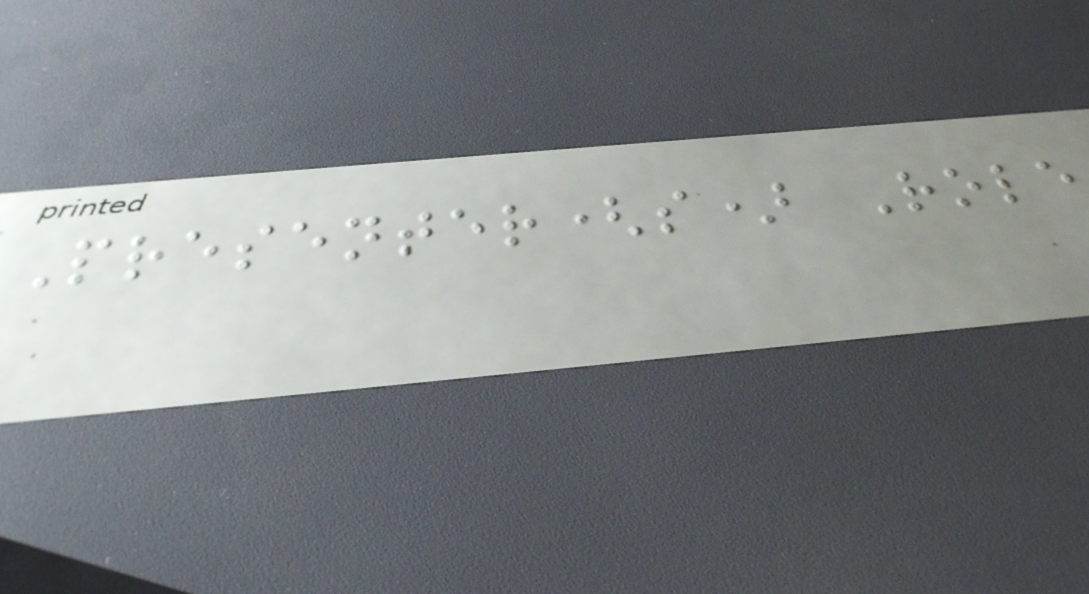Presenter(s) Role
